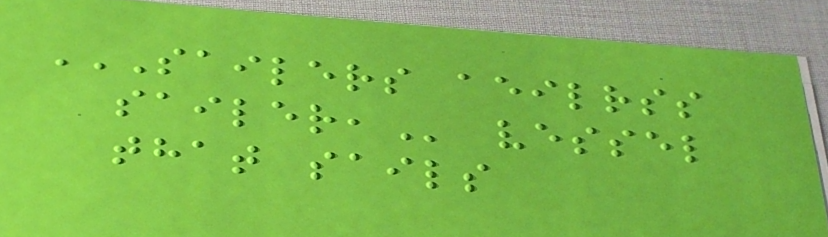SAILERS AEILRSS
SAILER, vessel
that sails
